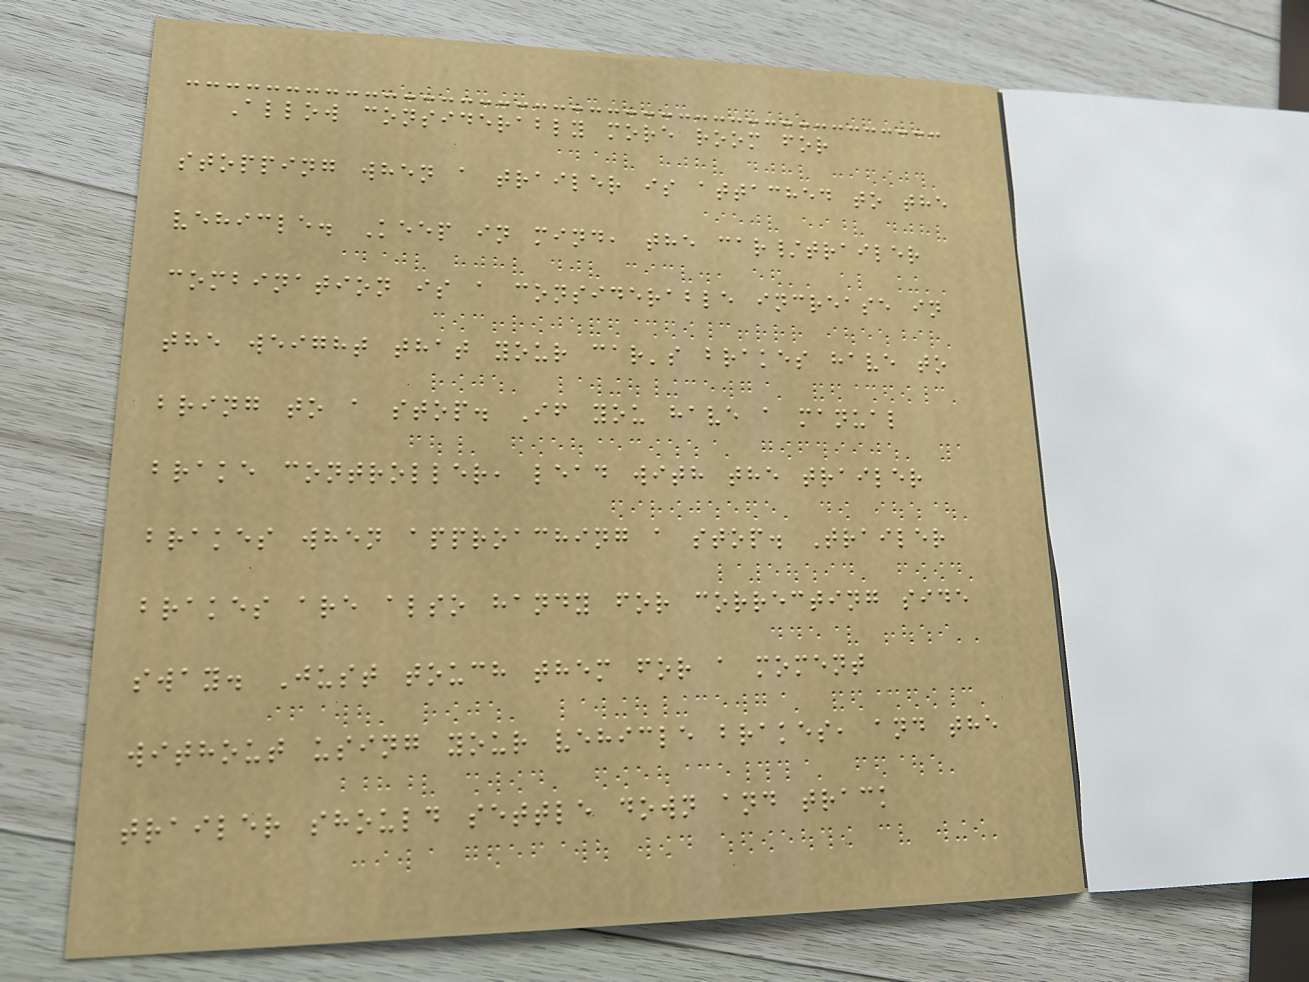Allow considerably more room for
stopping when a trailer is attached to the
vehicle. Keep in mind, the car/trailer
combination is a considerable increase in
the weight that your car's brakes have to
bring to a stop. If you have a manual
brake controller, lead with the trailer
brakes when approaching a stop. Trailer
brakes are also handy for correcting side
sway. Just touch them for a moment
without using your vehicle brakes, and the
trailer should settle down and track
